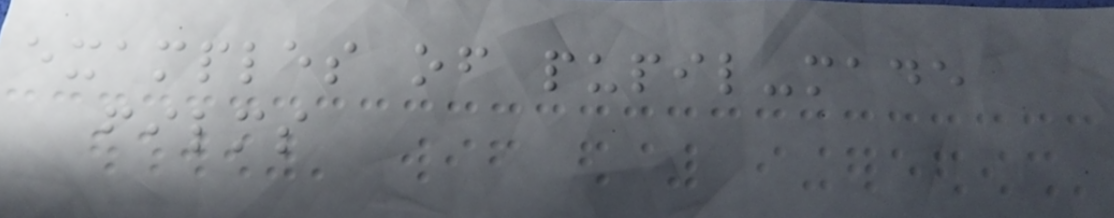examples of pupil-made
films
